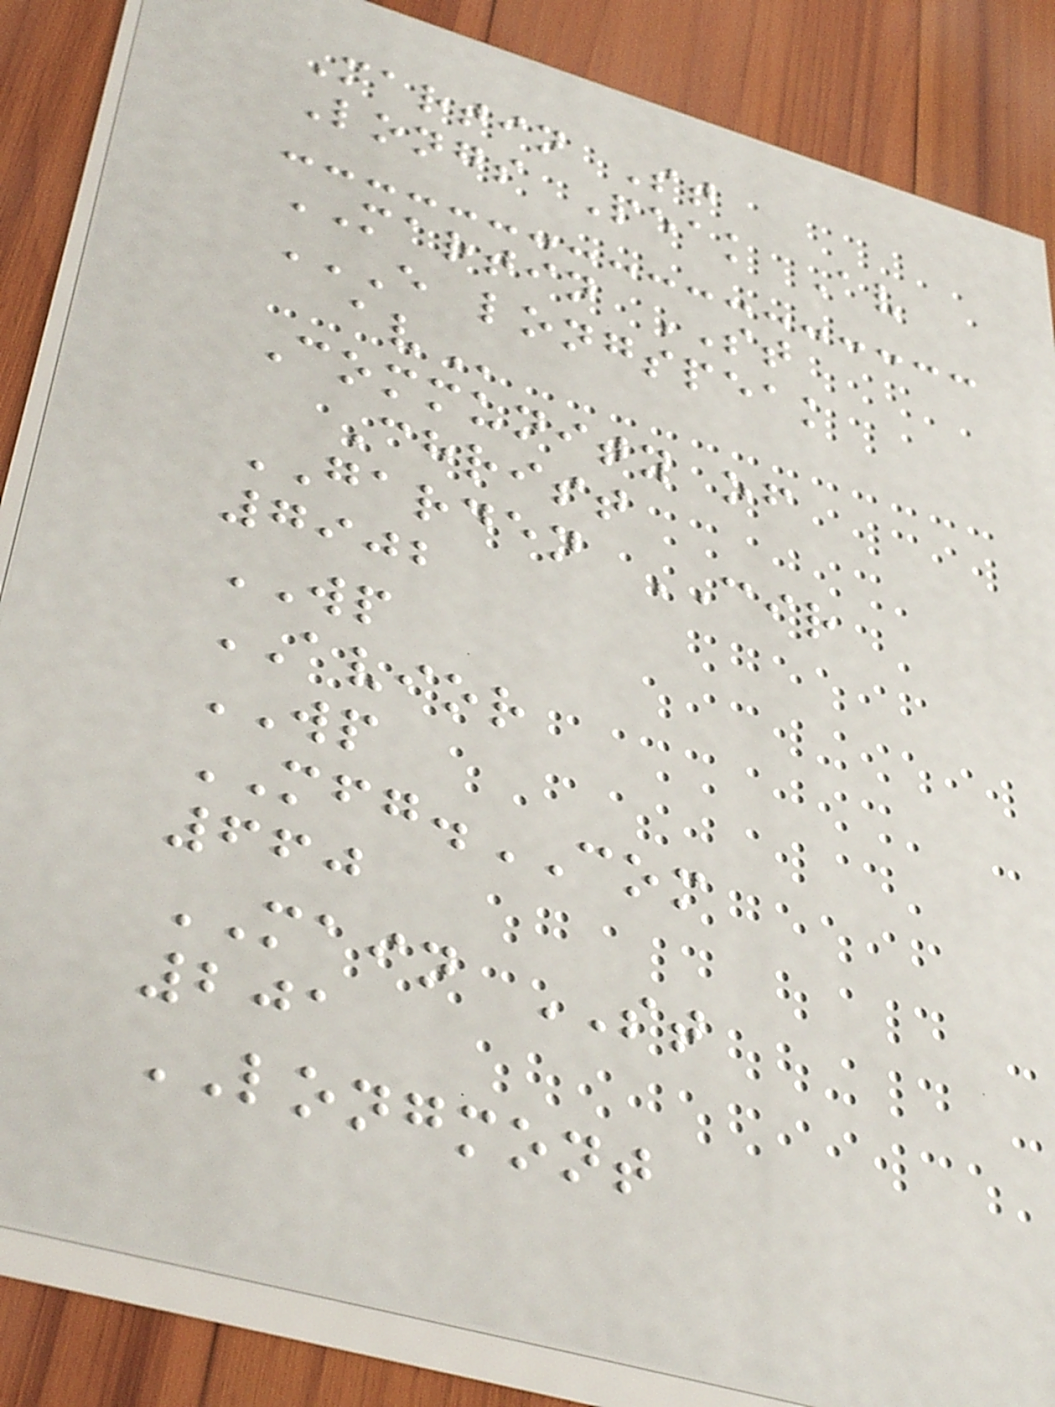Martin St
Longs Peak Av
MARTIN ST
E LONGSPEAK
AV
Community of
Christ
GARDEN CIR
7902
WP
AVIOR
WP
MFG.COM
660
MAIN ST
201
LONGMONT
